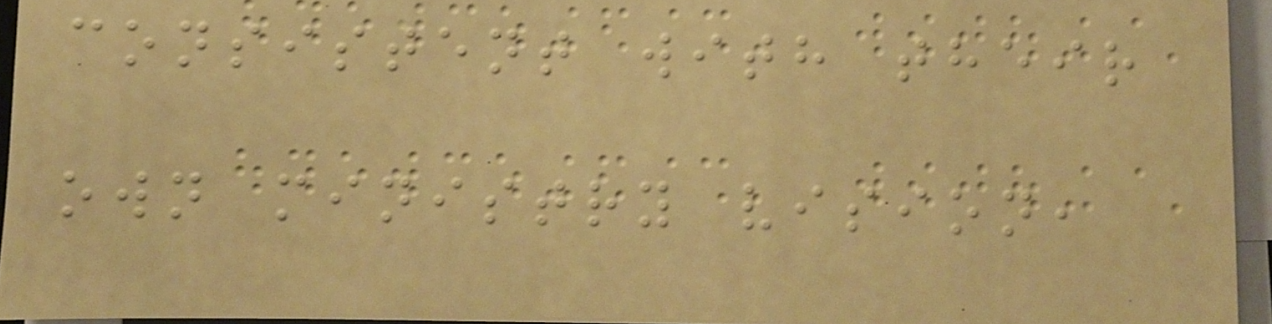consistent with their
own ministry vision,
